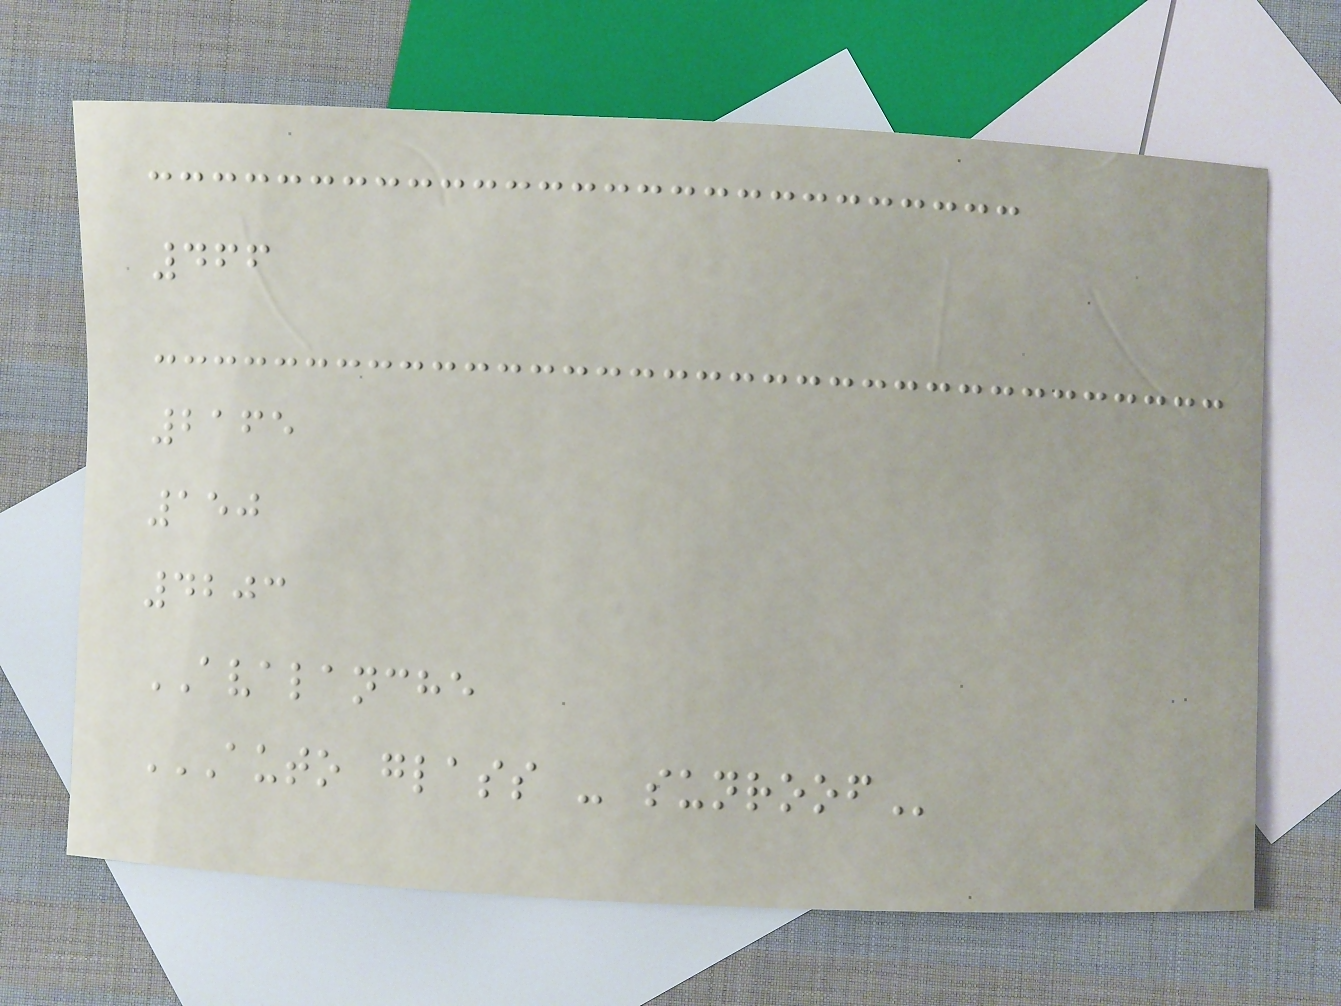466
2165
150
4203
AVALANCHE
AUTO GLASS - SUNROOF
